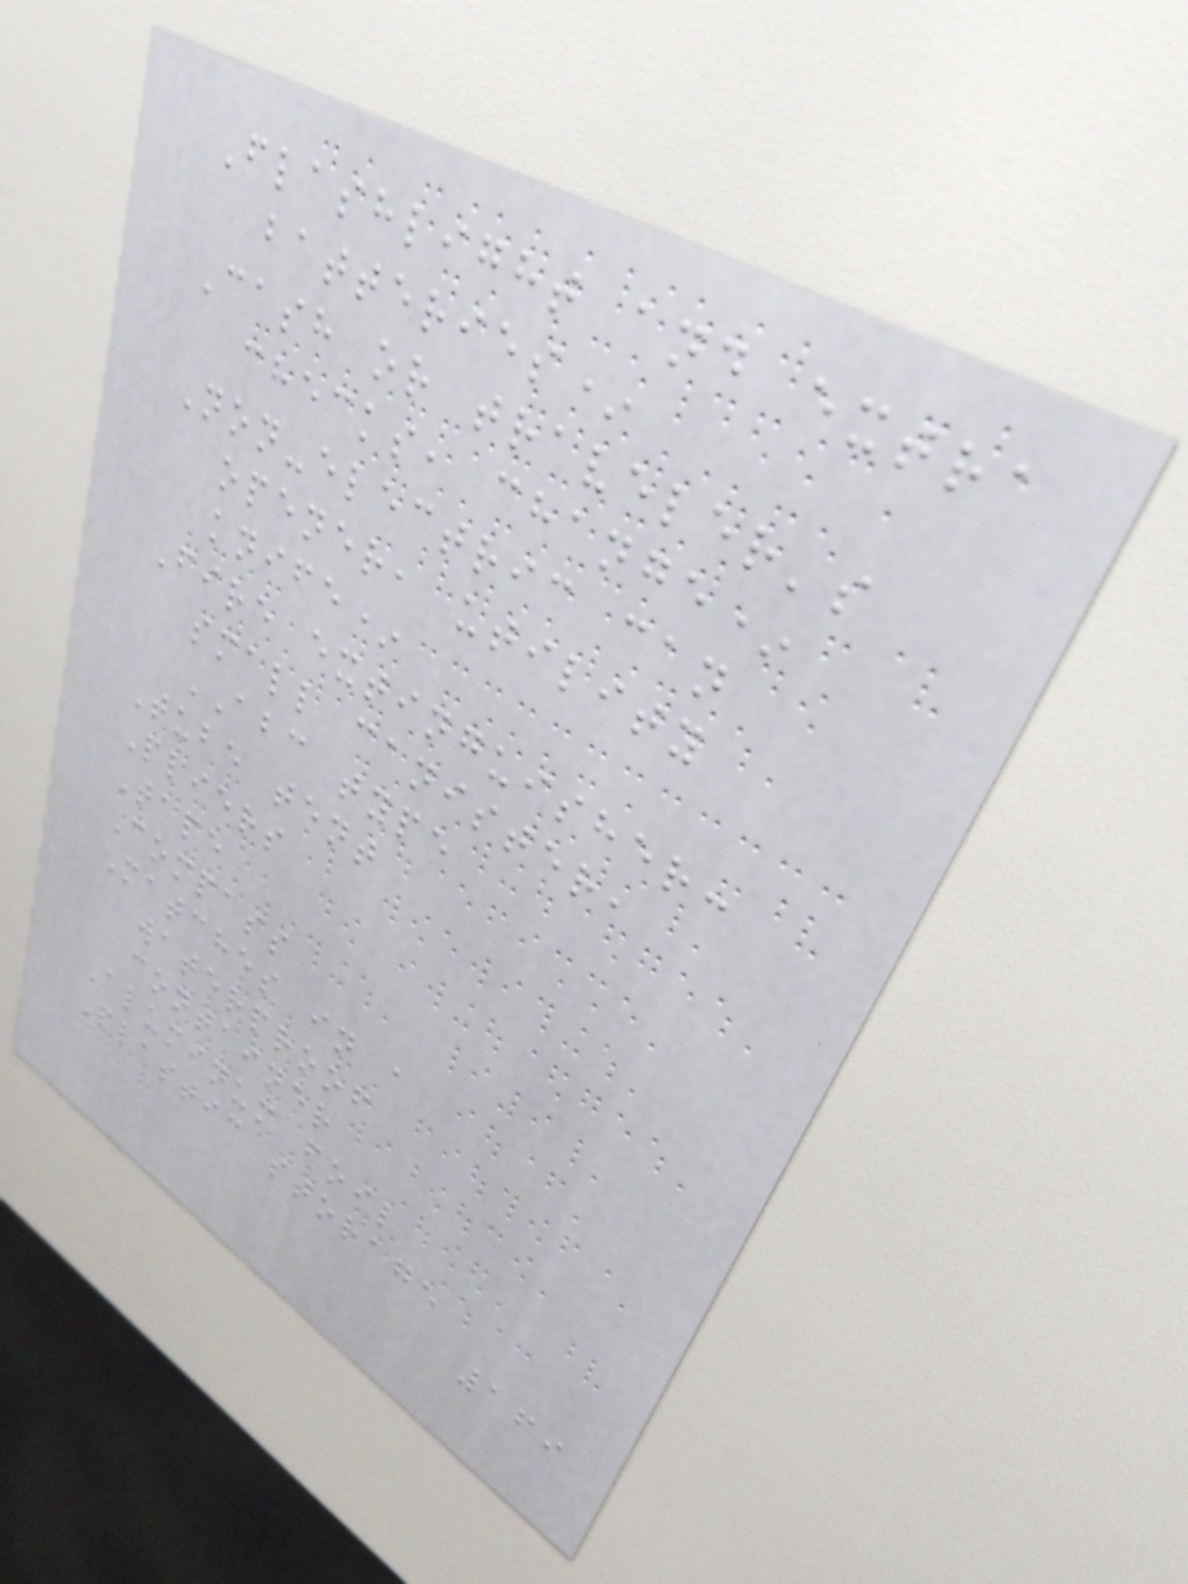Flashlight and extra
batteries*
Cash or traveler's
checks, change*
Non-electric can
opener, utility
knife*
Fire extinguisher:
small canister,
ABC type
Tube tent
Pliers
Tape
Compass
Matches in a
waterproof
container
Aluminum foil
Plastic storage
169
